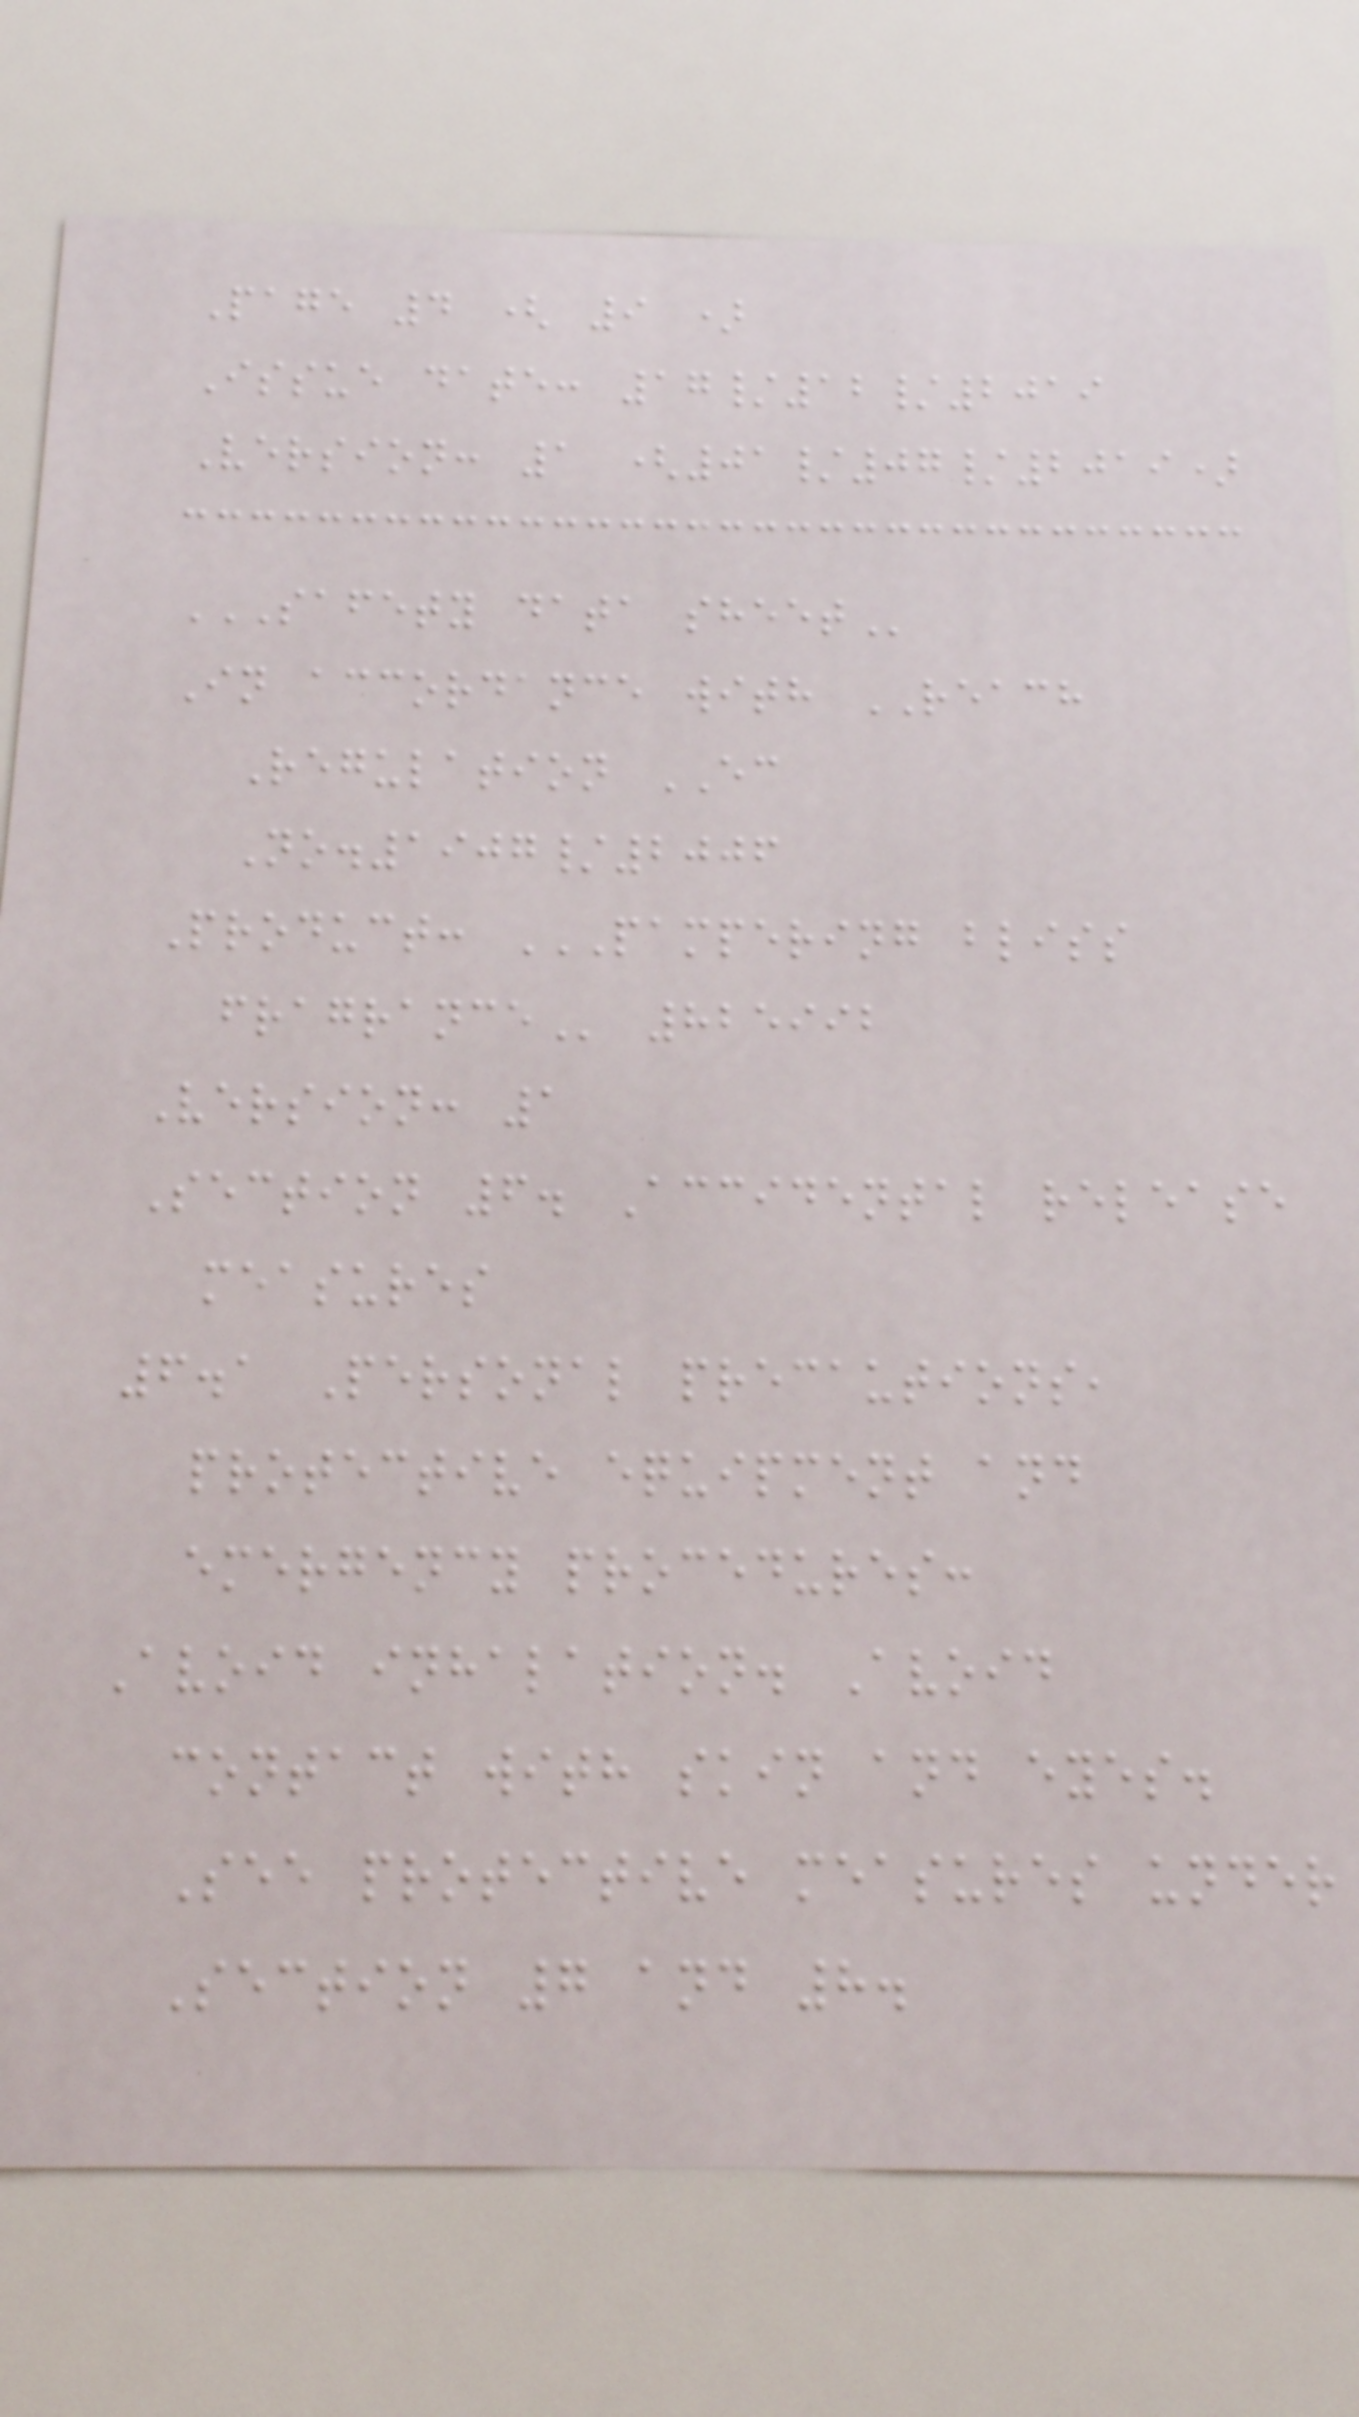Page 4 ( 9 )
Issue date: 17/12/2019
Version: 1 (01/07/2019)
SAFETY DATA SHEET
In accordance with REACH
Regulation EC
No.1907/2006
Product: PAMPERING BLISS
FRAGRANCE 825992
Version: 1
Section 6. Accidental release
measures
6.1 Personal precautions,
protective equipment and
emergency procedures:
Avoid inhalation. Avoid
contact with skin and eyes.
See protective measures under
Section 7 and 8.
